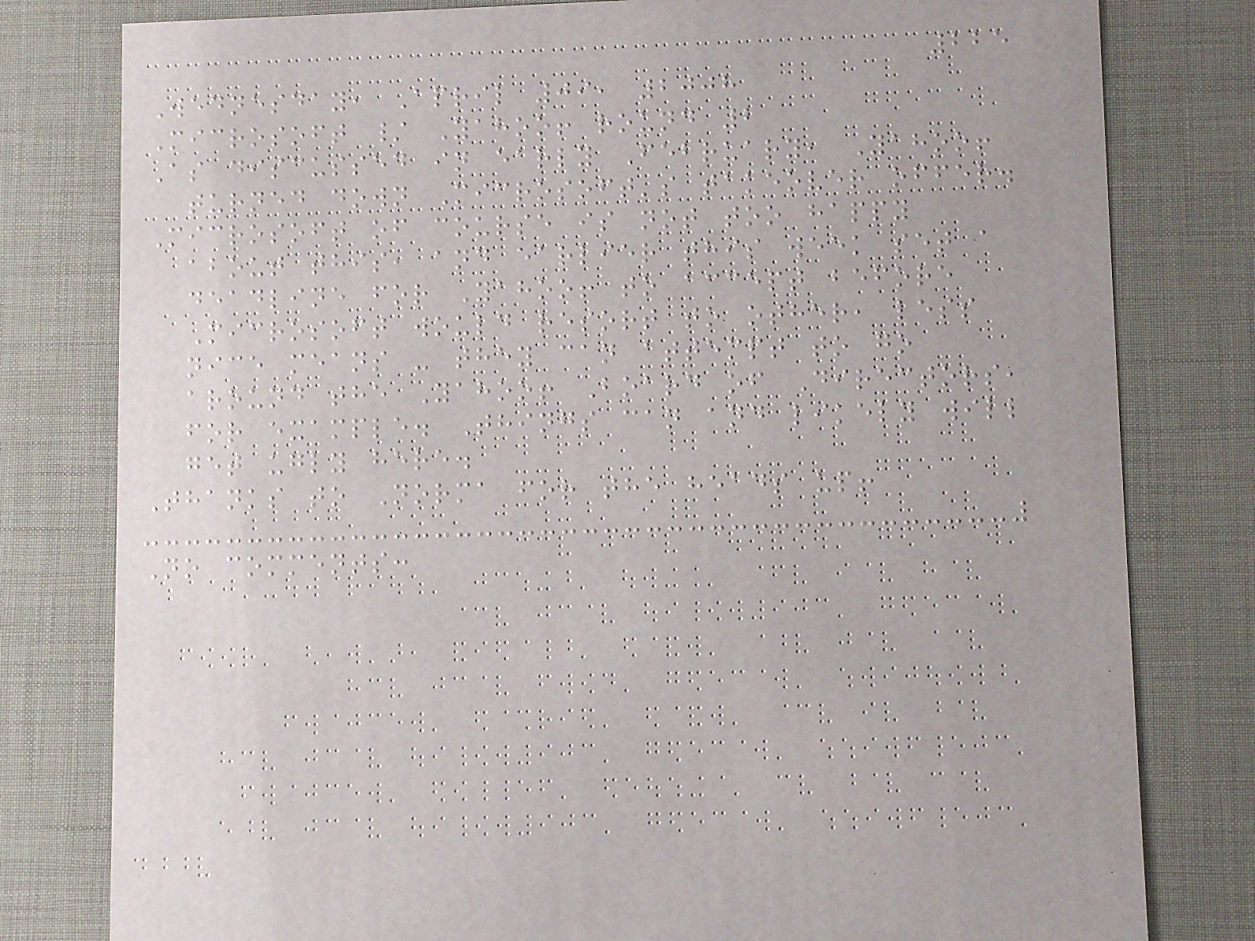225
Wednesday, April 09, 2008
Microsoft / Yahoo! round 2
As discussed in early February, Yahoo!
turned down Microsoft's takeover offer.
Microsoft of course is not too happy
about this, and earlier this week set a
deadline for Yahoo! to accept before
Microsoft would resort to other, less
nice means - they can attempt to go
around the Yahoo! Board of Directors,
for example. Things can and likely will
get ugly here.
Thanks to Norma for the heads up!
No comments:
